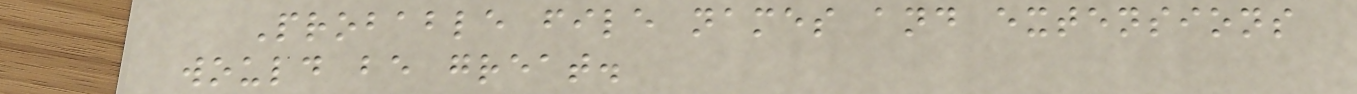Probable file names and extensions
would be great.
